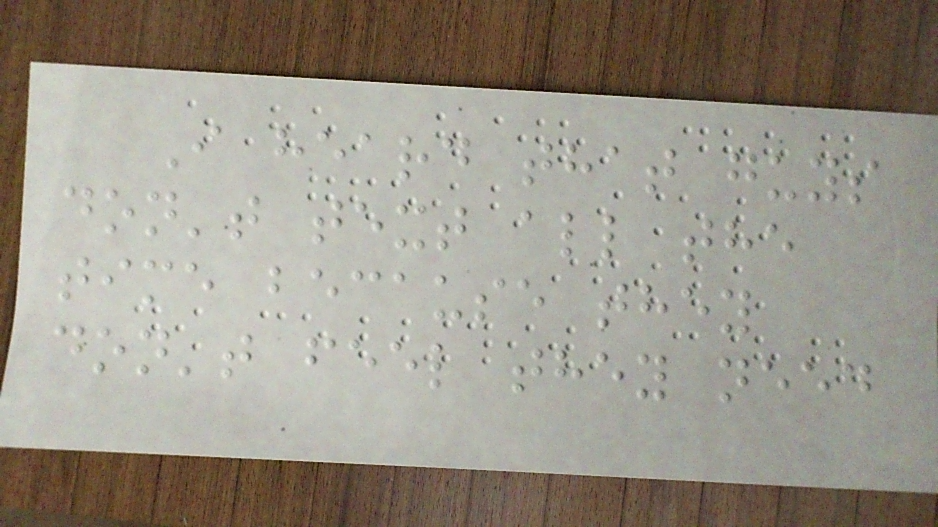I heard that guys
don't text all the
time because they
don't feel they need
